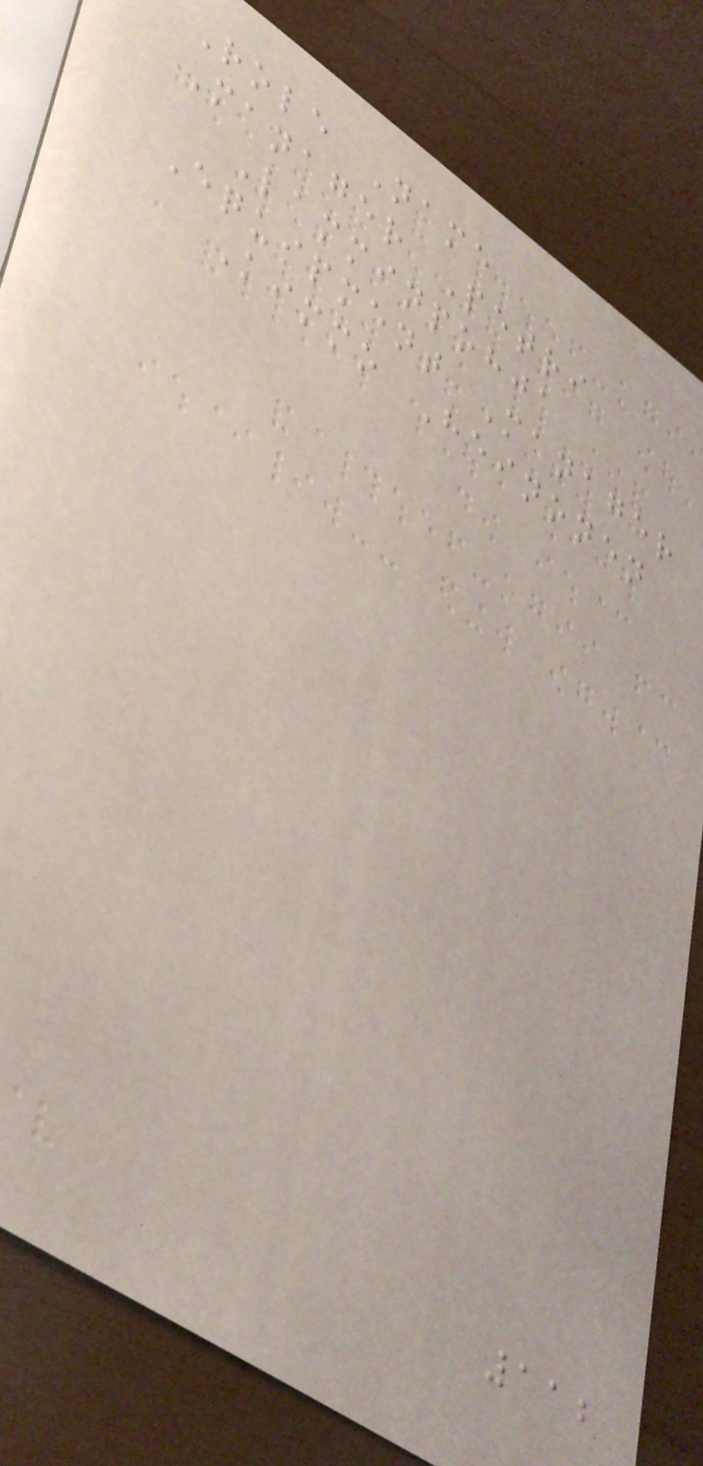Role Name
Manager Petri
Lamminpohja
Equipment Manager
Kimmo Heinonen
112
